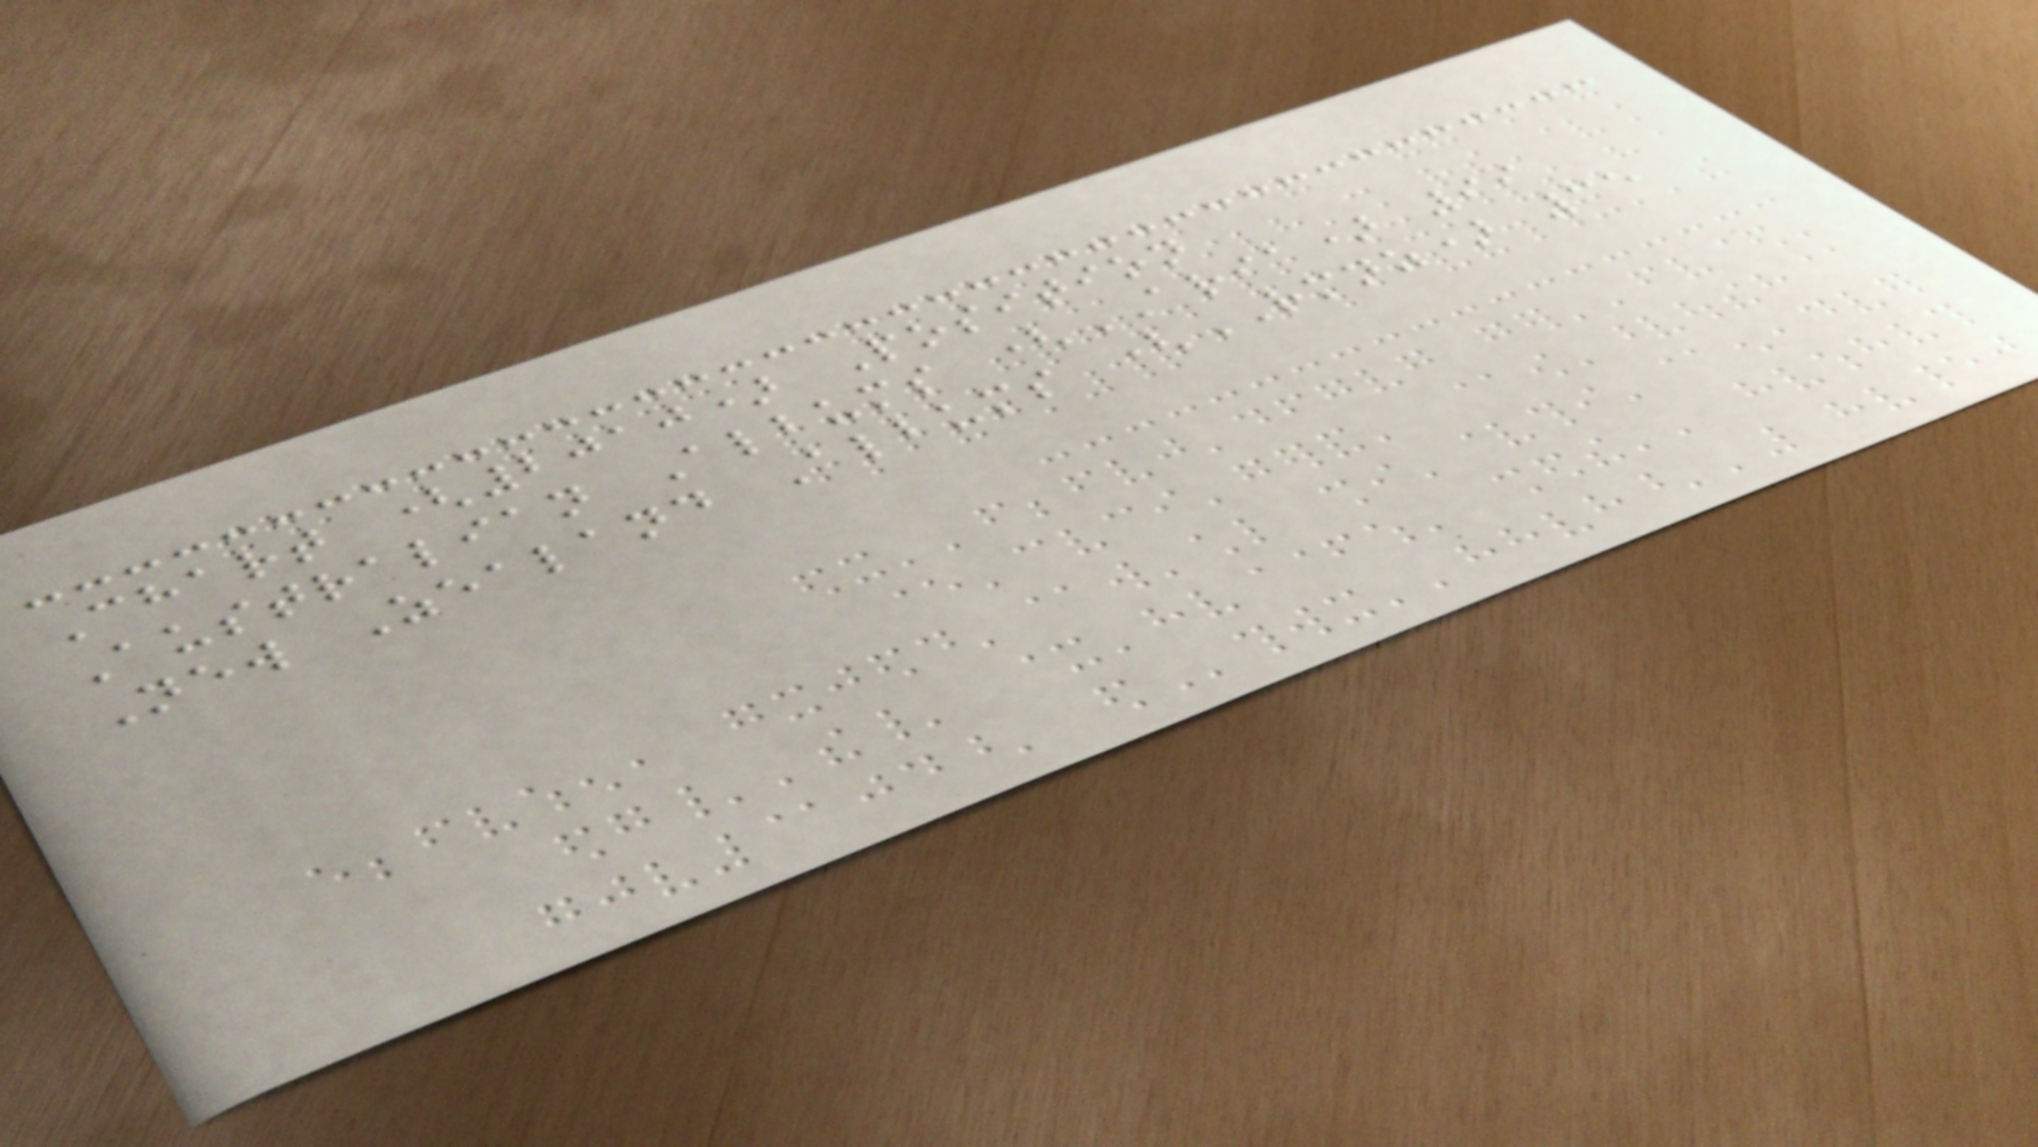Chart (2010) Position
Australian Albums (ARIA) 99
New Zealand Albums (RMNZ) 35
